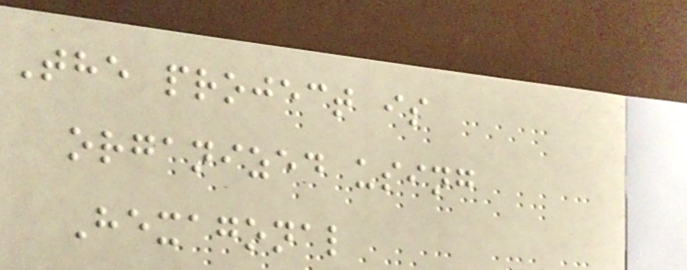The project is
organized using
Hexagonal
